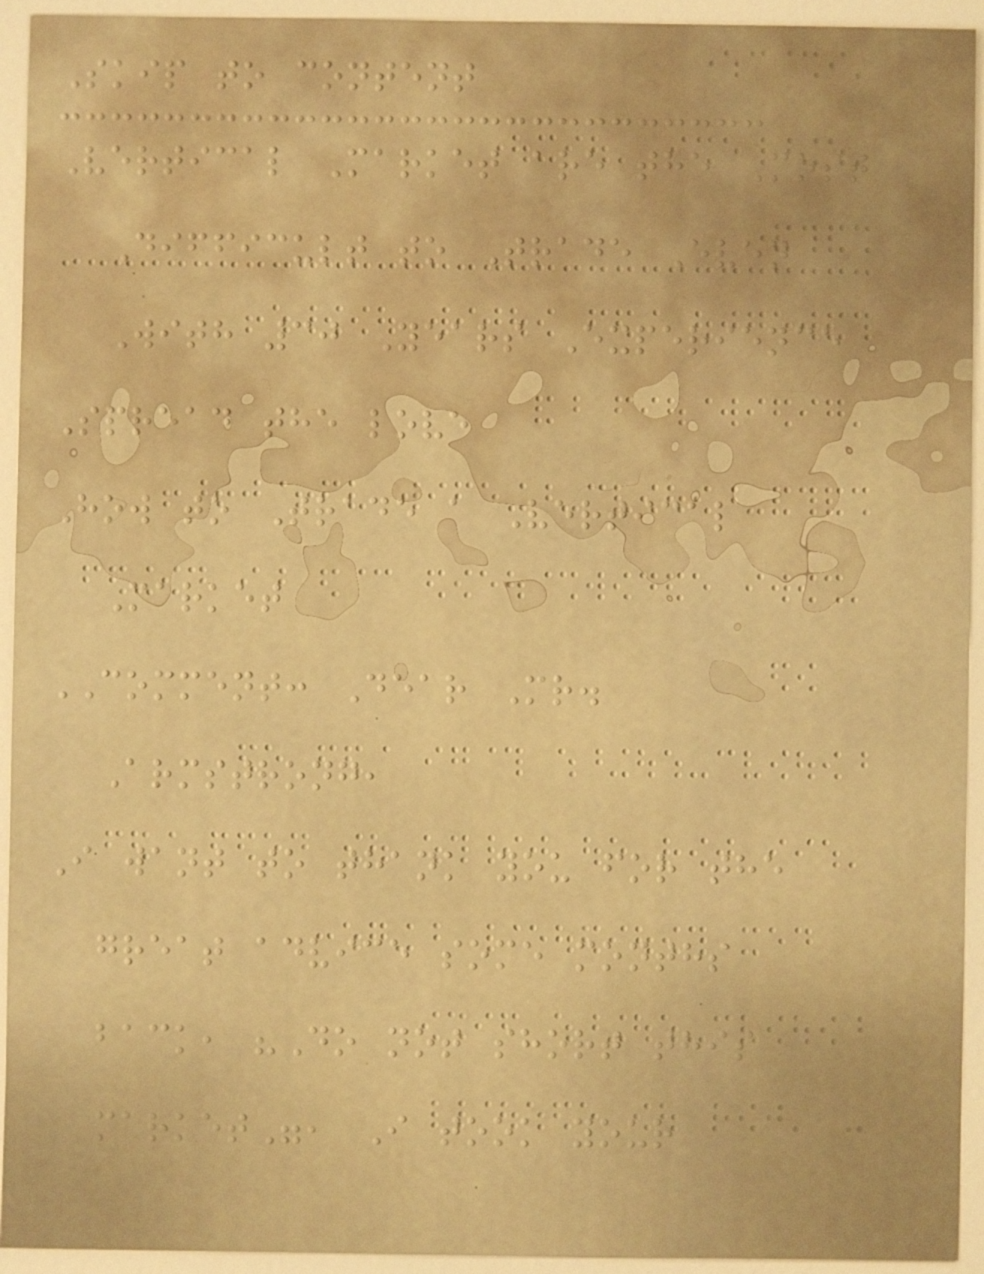Skip to content
Vertical Market are the Most
Difficult to Trade Even
With 30 Years Experience
Spread the love
How to Trade a Vertical
Market
COMMENT: Dear Mr.
Armstrong,
I want to thank you for the
great advice some months
back, "Do not short this
market", I took your
